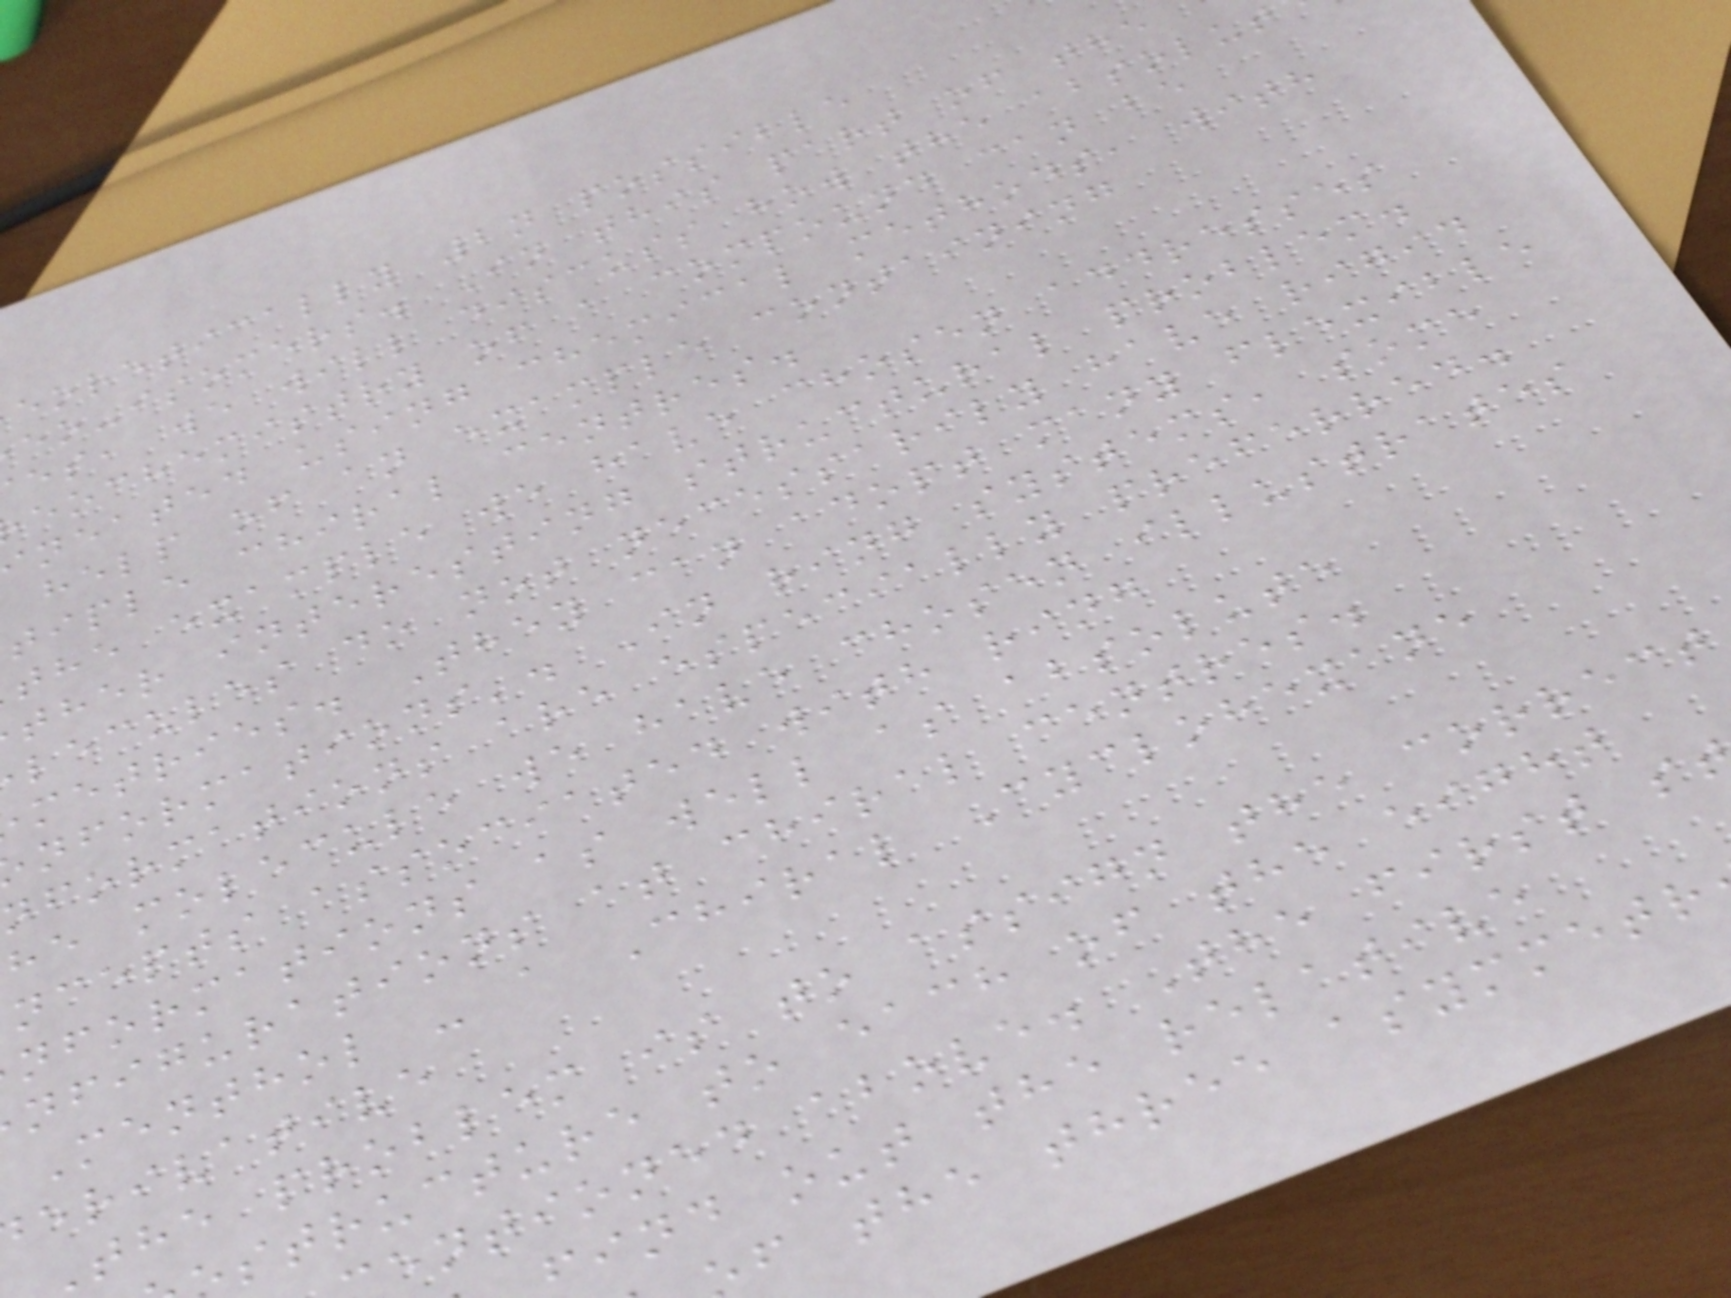eoretically 2n possible
eo-isomers. In this part of the
es, we will discuss how the absolut
eochemistry of a compound can be
neated using chemical methods, with
help of an example containing
tiple chiral centres.
the example we have chosen addresses
ther interesting structural problem.
lecules do not necessarily have rigid
metries. They can adopt many flexible
nformations'. In ring systems, some
nformations are especially preferred.
he molecule we have chosen illustrates
ncepts associated with ring
nformations as well as absolute
nfigurations at chiral centres.
Menthol - a Chiral Cyclohexane
erivative
the problem is to assign the correct
structure to each of the eight
entioned above. The first s
find out the relative
f the three asymmetr
